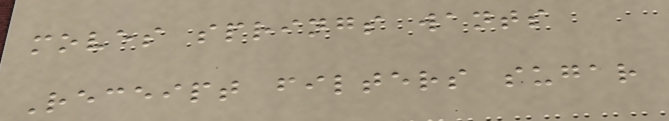moves springs wants
Receipt filters sugar
